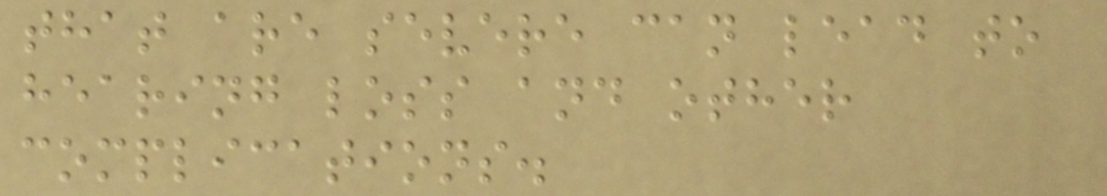that are severe can lead to
hearing loss and other
complications.
